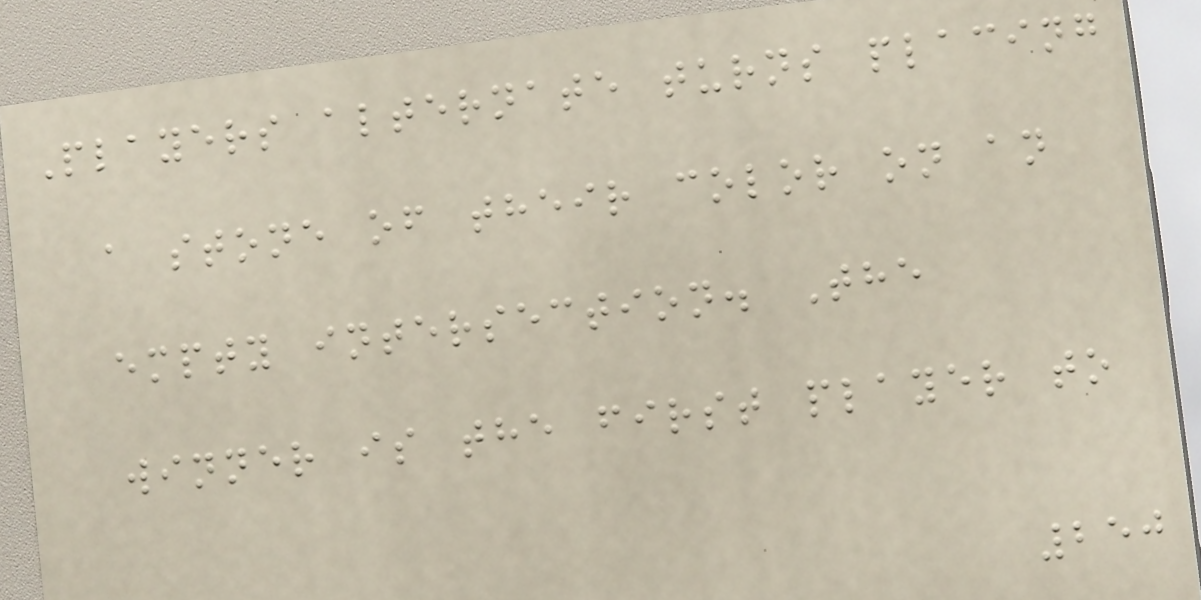Players alternate turns placing
a stone of their color on an
empty intersection. The
winner is the first player to
250
